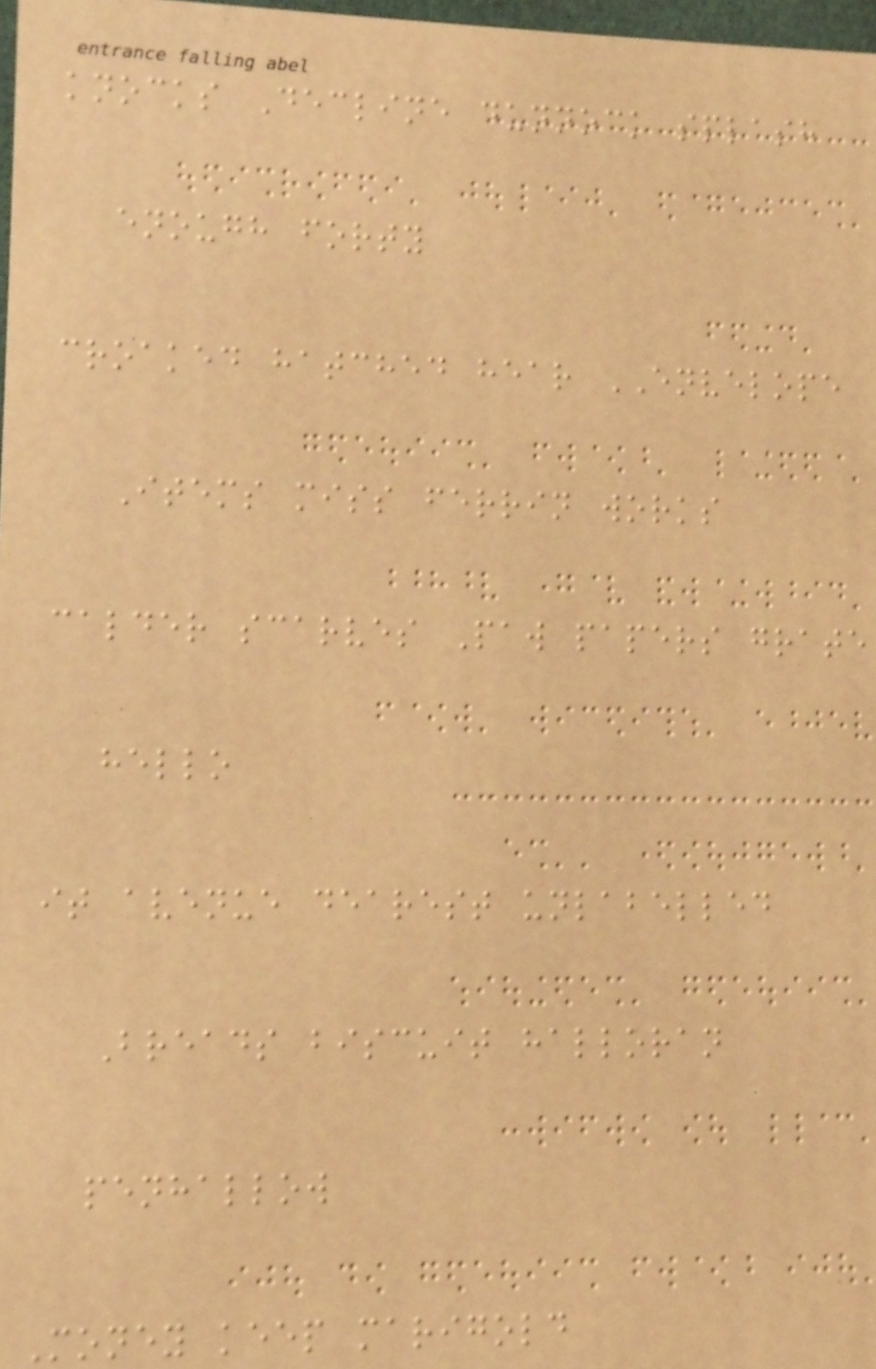knocks Decline dunnock splash
enough forty
croaked hatched hear ENVELOPE
Items miss ferrin works
calder scarves Paw papers grate
hello
it avenue dearest unlabelled
Breads biscuit halloran
penhallow
Money keep marigold
